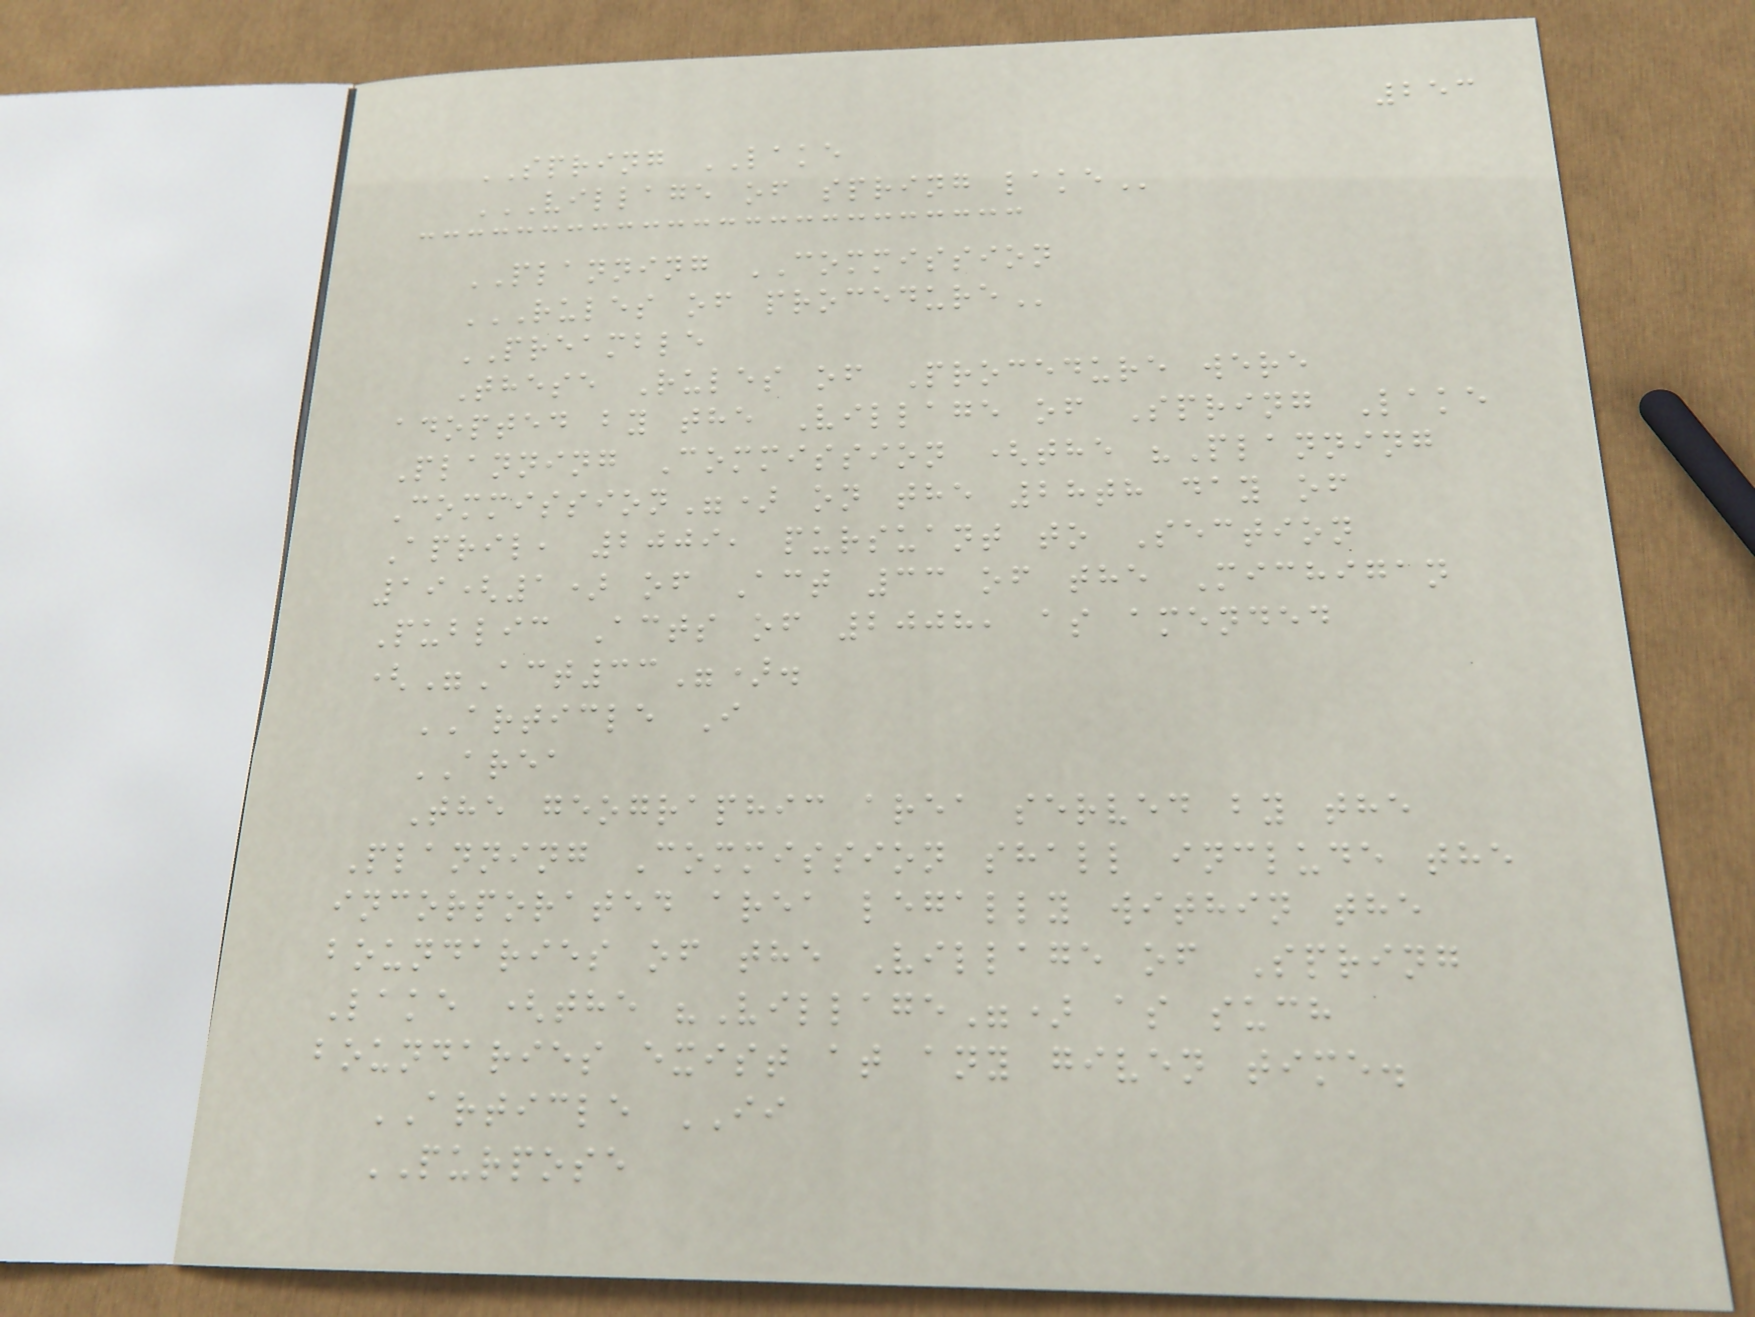253
SPRING LAKE
VILLAGE OF SPRING LAKE
PLANNING COMMISSION
RULES OF PROCEDURE
PREAMBLE
These Rules of Procedure were
adopted by the Village of Spring Lake
Planning Commission (the "Planning
Commission") on the 28th day of
April, 2009, pursuant to Section
19(1) of Act 33 of the Michigan
Public Acts of 2008, as amended
("Act33").
ARTICLE I
AREA
The geographic area served by the
Planning Commission shall include the
incorporated area legally within the
boundaries of the Village of Spring
Lake (the "Village") as such
boundaries exist at any given time.
ARTICLE II
PURPOSE
